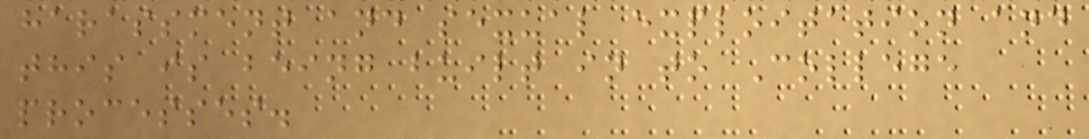harassment and sexual exploitation and
this is being built in to College
processes.
